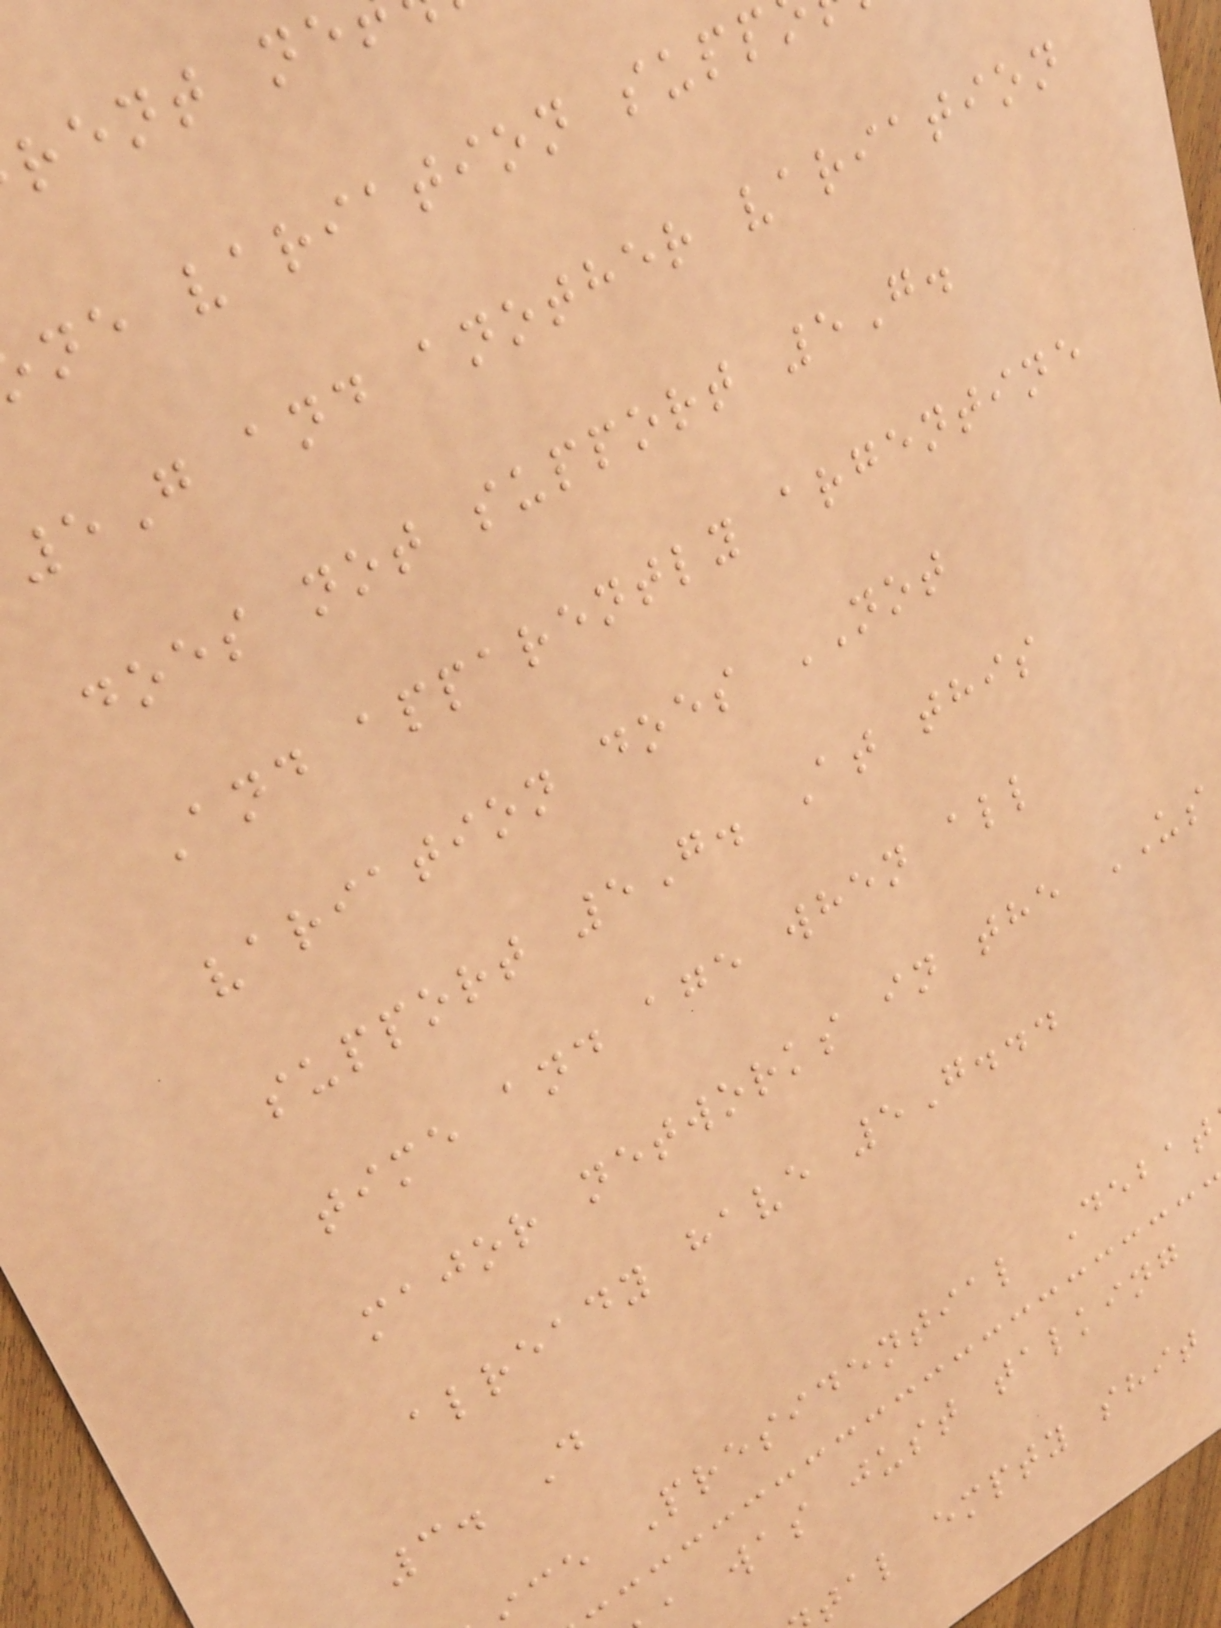rent ne
ne variation supp
5G and another variation
does not support 5G.
And apparently argentine
variation does NOT
support 5G. At this
time and age when all
major networks in the US
already have 5G...
3. D
ce Presidential Debat
was just talking
tal empty shit
